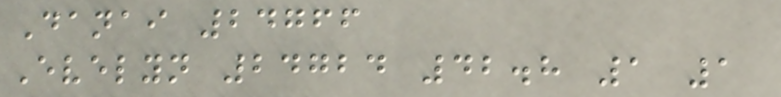Danai 24766
Evelyn 24724 42.8 1 1
